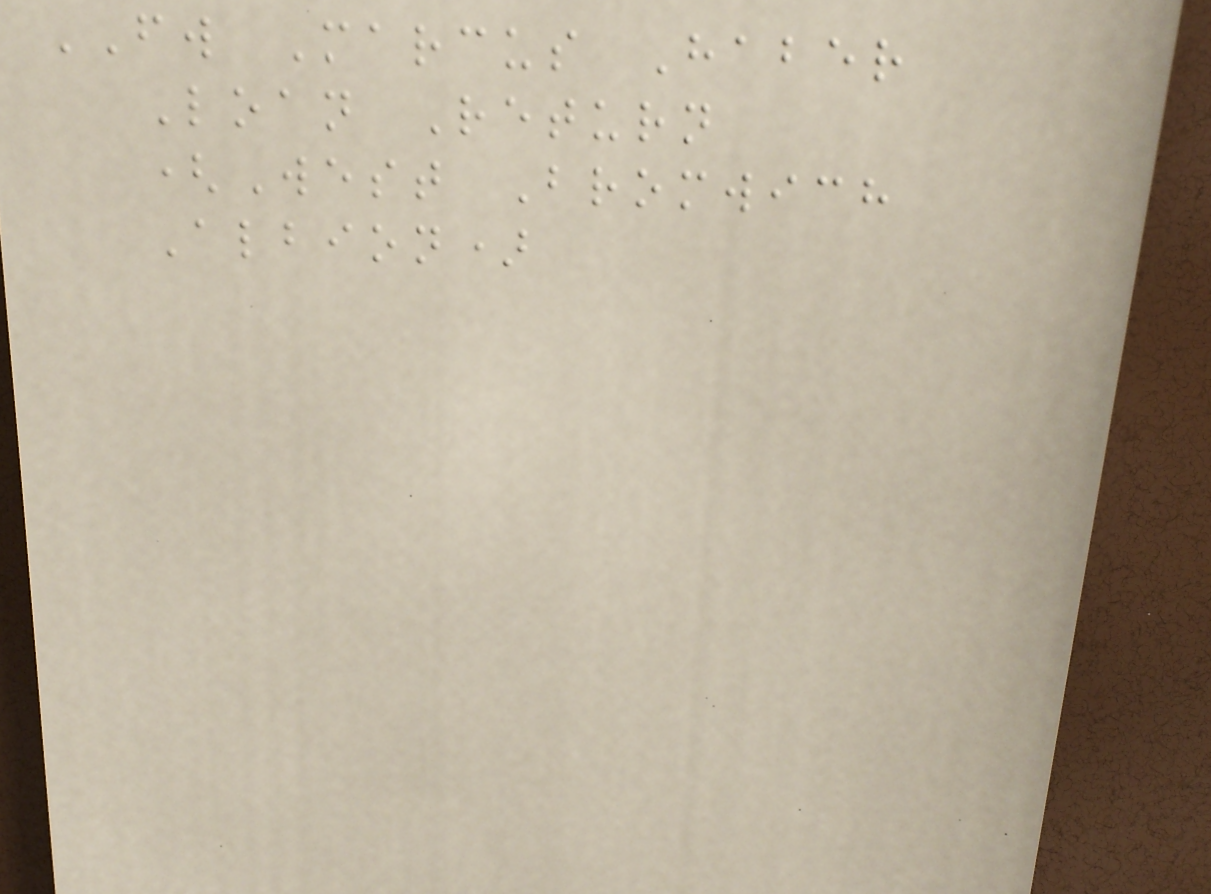FW Marcus Haber
Loan Return
(West Bromwich
Albion)
